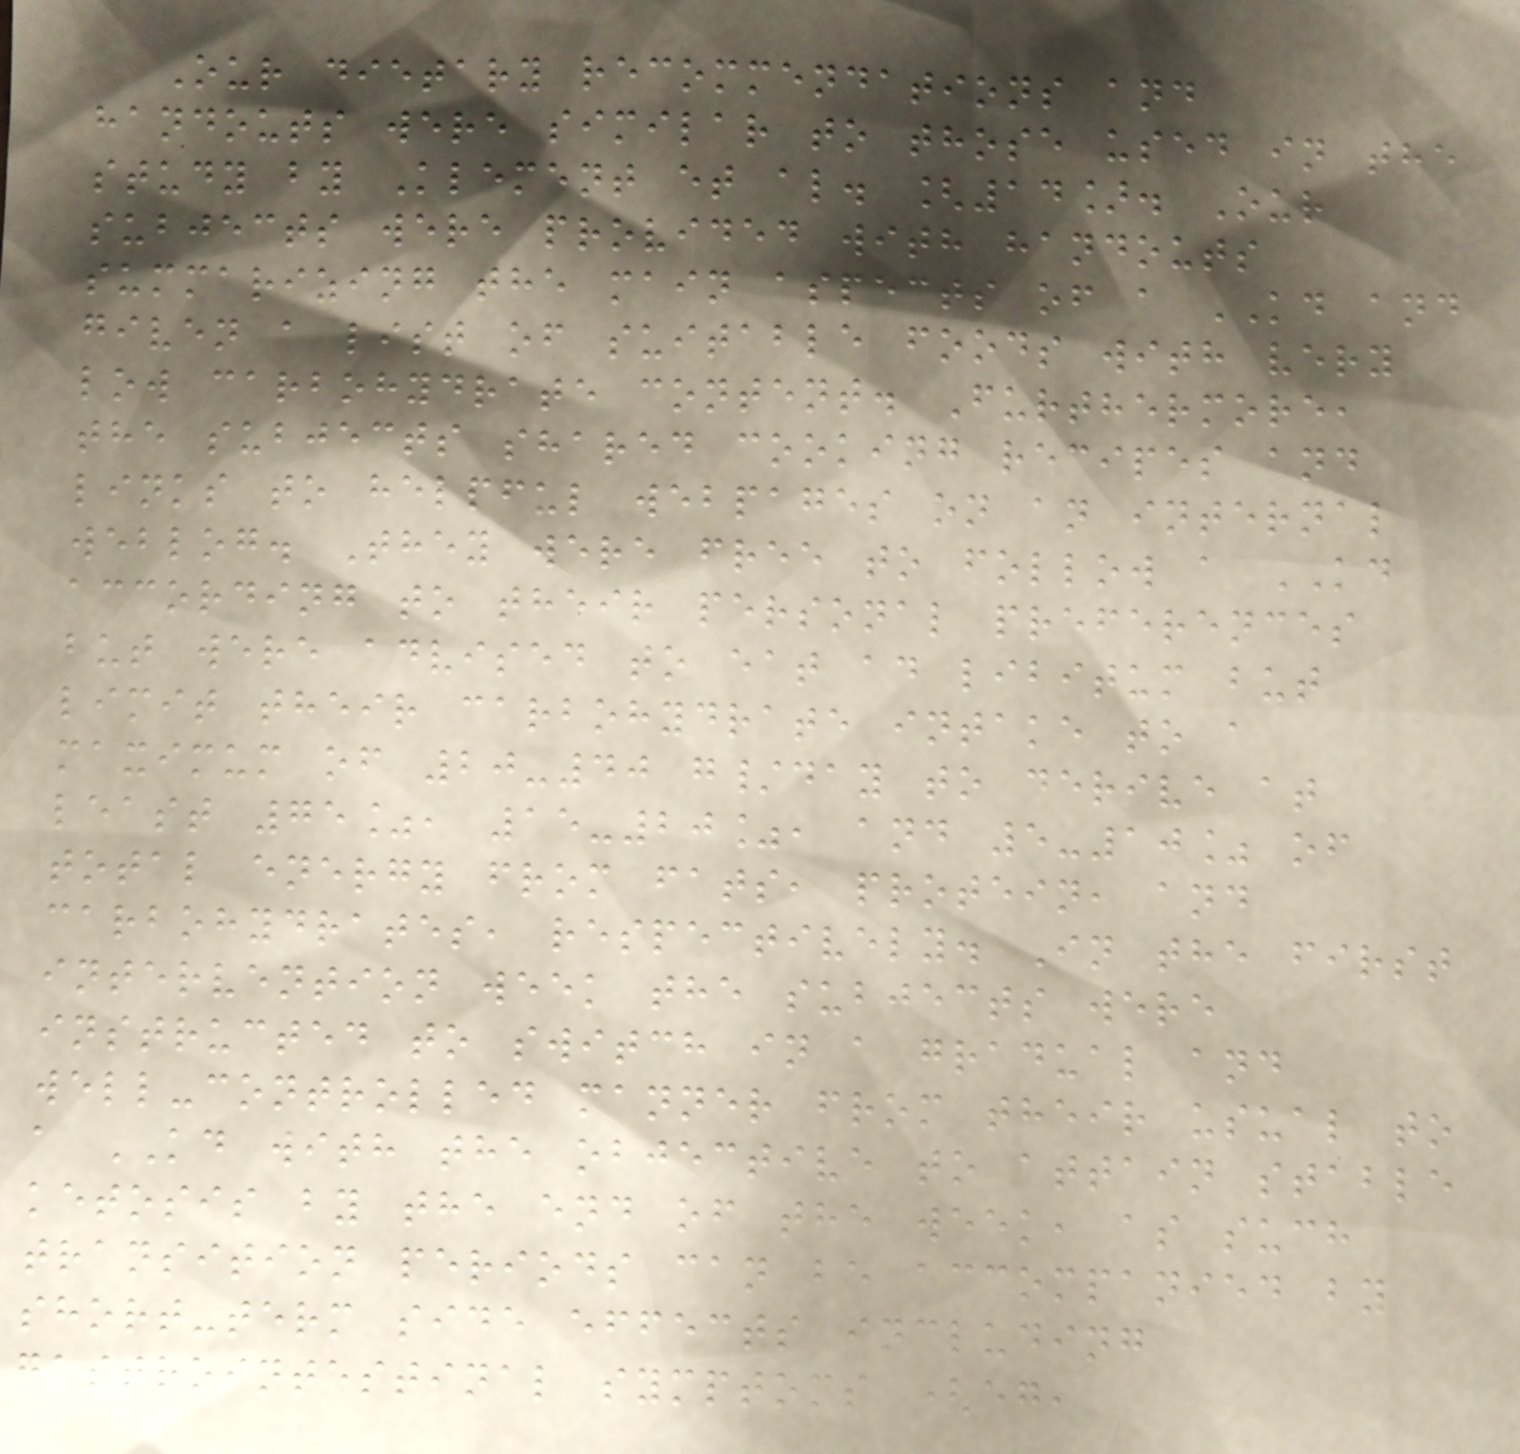Our dietary recommendations and
handouts were similar to those used in the
study by Klement et al. [14]. Our
subjects were provided with handouts
summarizing the main aspects of a KD and
given a list of suitable foods with very
low carbohydrate content. Furthermore,
the subjects shared cooking recipes and
links to helpful webpages on an internal
weblog. They were free to follow a KD
according to their personal preferences
but were advised to eat ad libitum but
limit their carbohydrate intake to a
maximum of 20-40 g/day to derive at
least 75%, 15-20%, and 5-10% of
total energy from fats, protein, and
carbohydrates, respectively. In the first
intervention week the subjects were
instructed to switch in a gradual and
well-controlled manner from their usual to
a KD with the objective to attain stable
ketosis by the end of the week, as such
transition periods can be accompanied by
short-term side effects including
gastrointestinal symptoms (eg,
